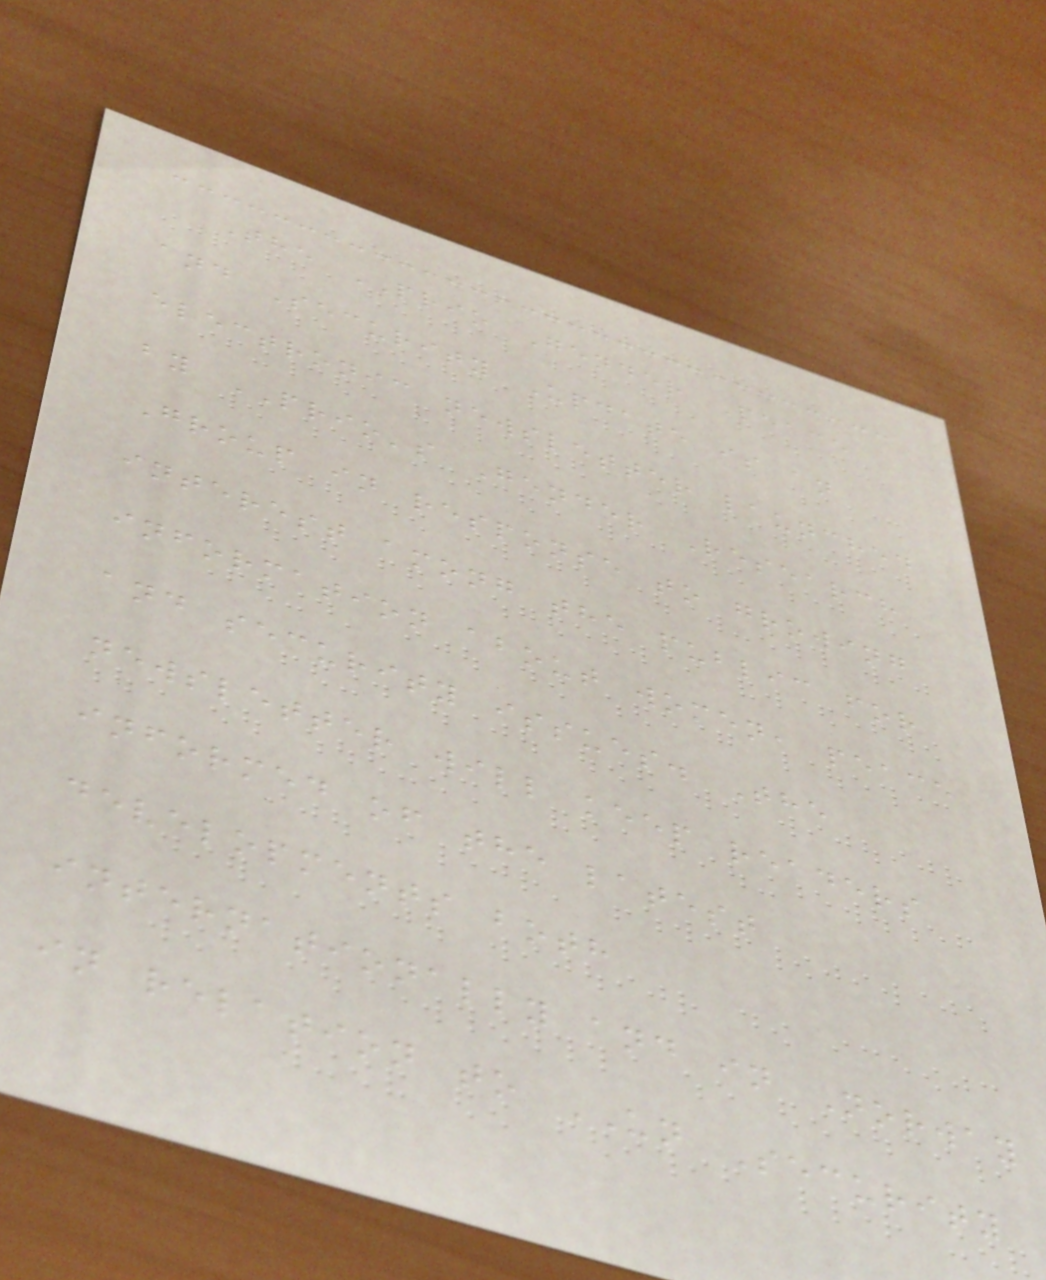The PRIO Gender Peace
and Security Update is an
electronic newsletter launched
by PRIO's Gender Research
Group in response to growing
interest among the public for
information about women, peace
and security issues. The
newsletter will keep readers
informed of the latest
developments both
internationally and in Norway
in relation to UN Security
